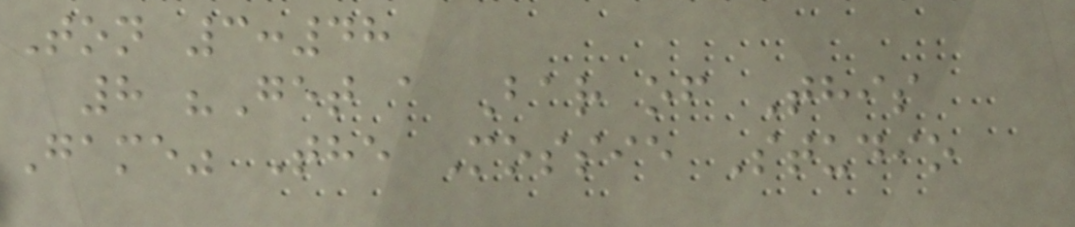Ton 3:48
8 "Get a Bar of This
Game" The Mossie Studio
